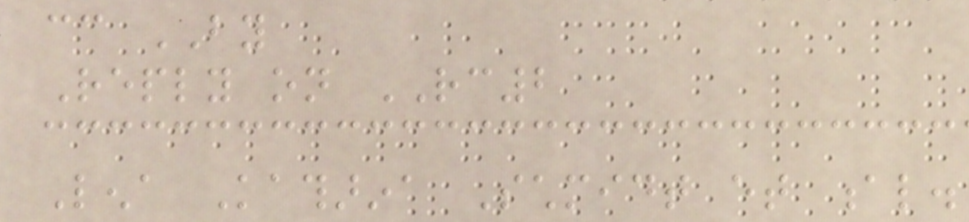cc BY
Reply on RC2
Lena Katharina Schmidt et al.
